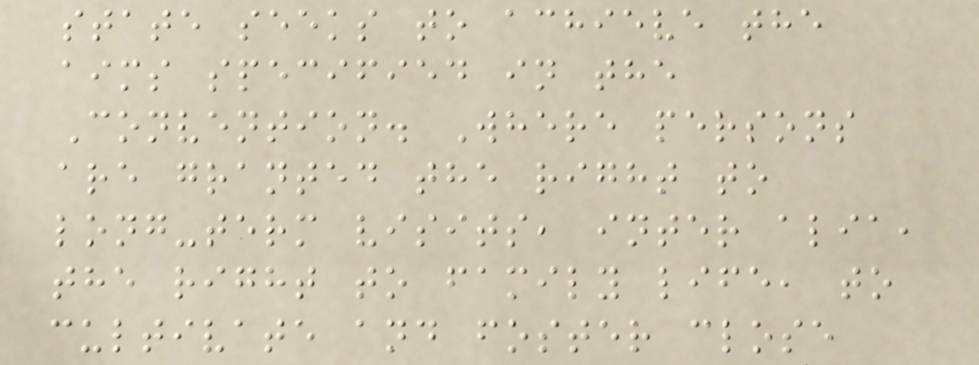state seeks to achieve the
aims specified in the
Convention. Where persons
are granted the right to
long-term visits, inter alia,
the right to family life, to
cultivate and foster close
